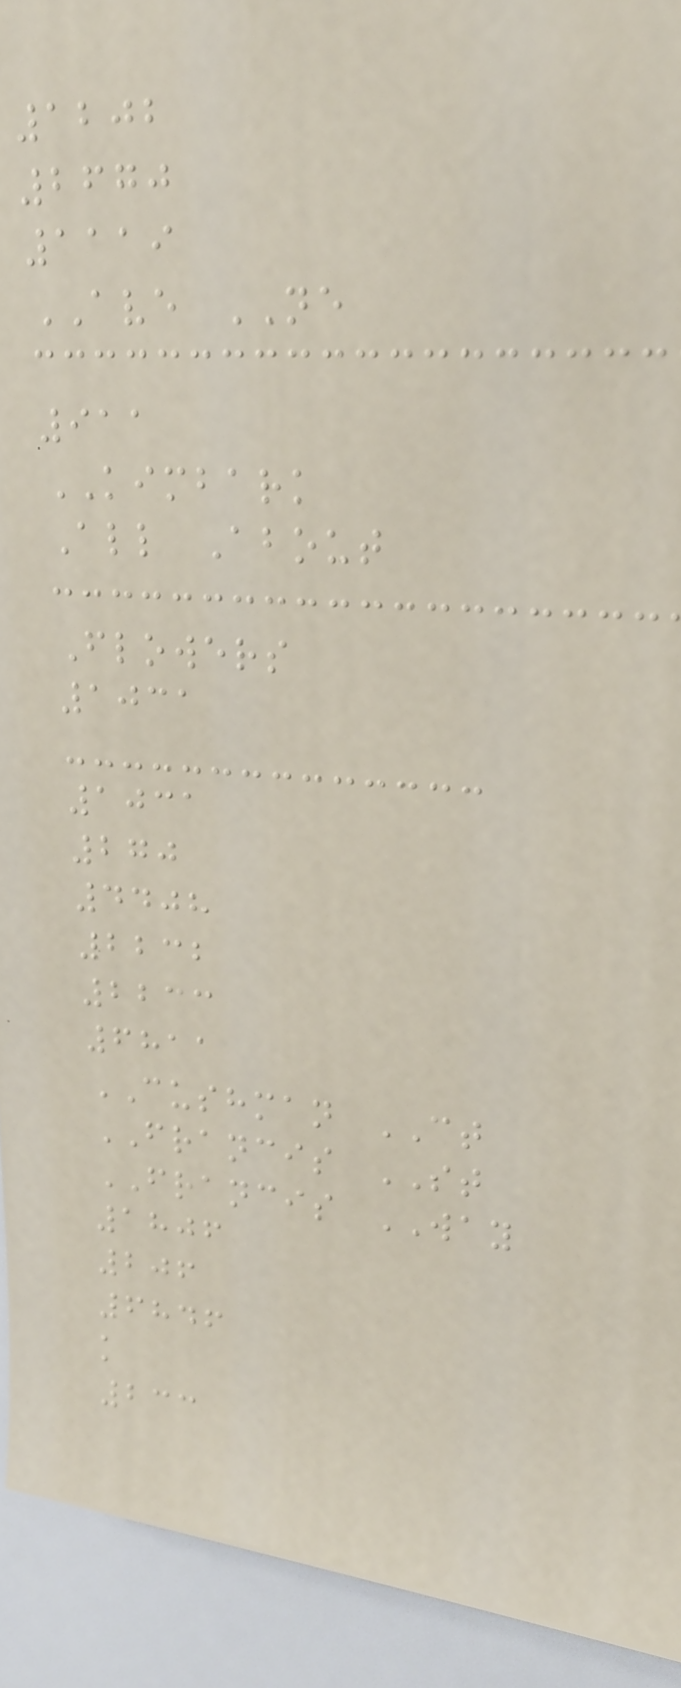1202
2670
1119
AVE NE
911
KIMBARK
All About
Flowers
1031
1031
270
4408
2232
2233
6811
CUSHMAN CT
FRANCIS ST
FRANCIS WAY
1806
206
6846
k
233
